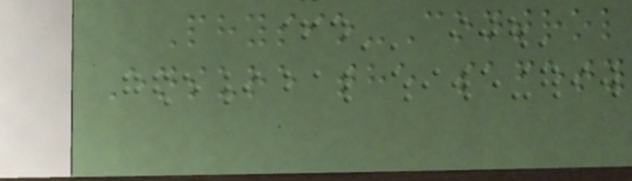Physio-Control
Ensure the safety
